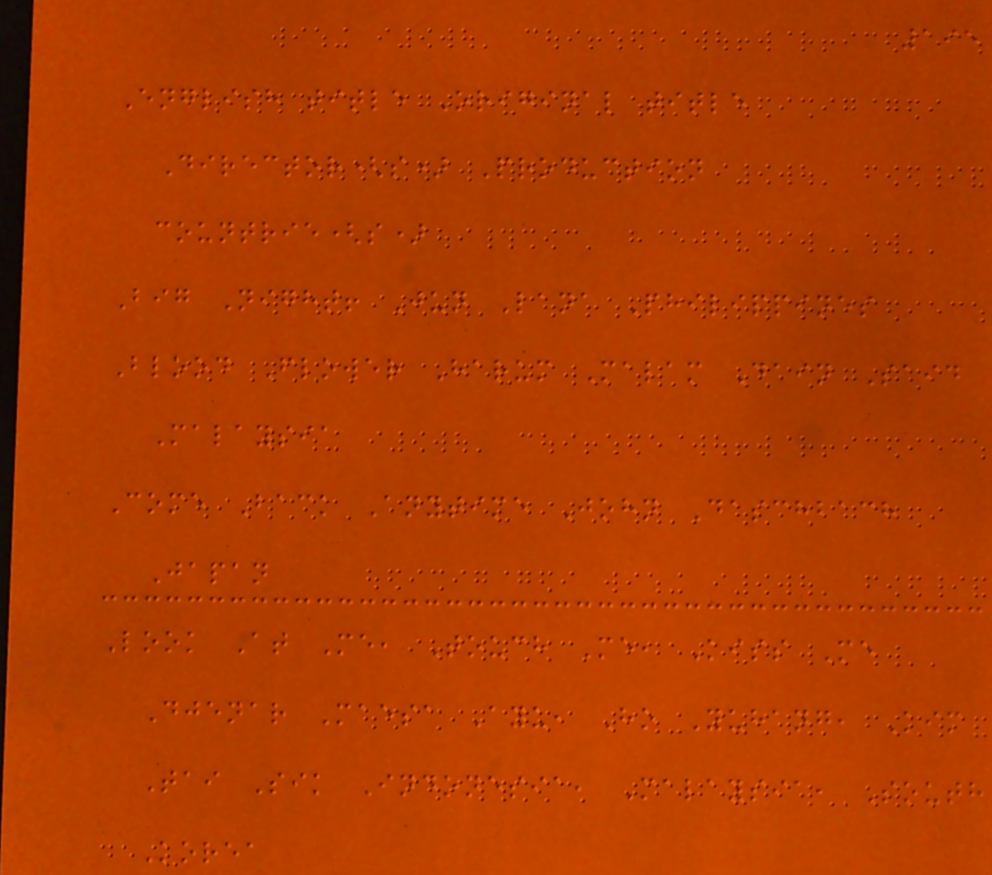195
English title Original title
Director(s) Production
countrie(s)
Big Night! Jun Lana Philippines
Blood Flower Harum Malam Dain Said
Malaysia
Come Back Anytime John Daschbach
Japan
Look At Me, Touch Me, Kiss Me
Djenar Maesa Ayu, Ho Yuhang, Kim
Tai Sik Indonesia, Malaysia, South
Korea
